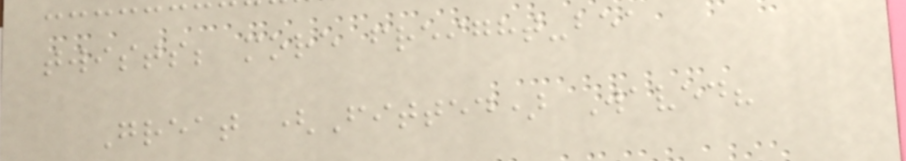twists; more freight-bea
Great (Fitted) Waved?
